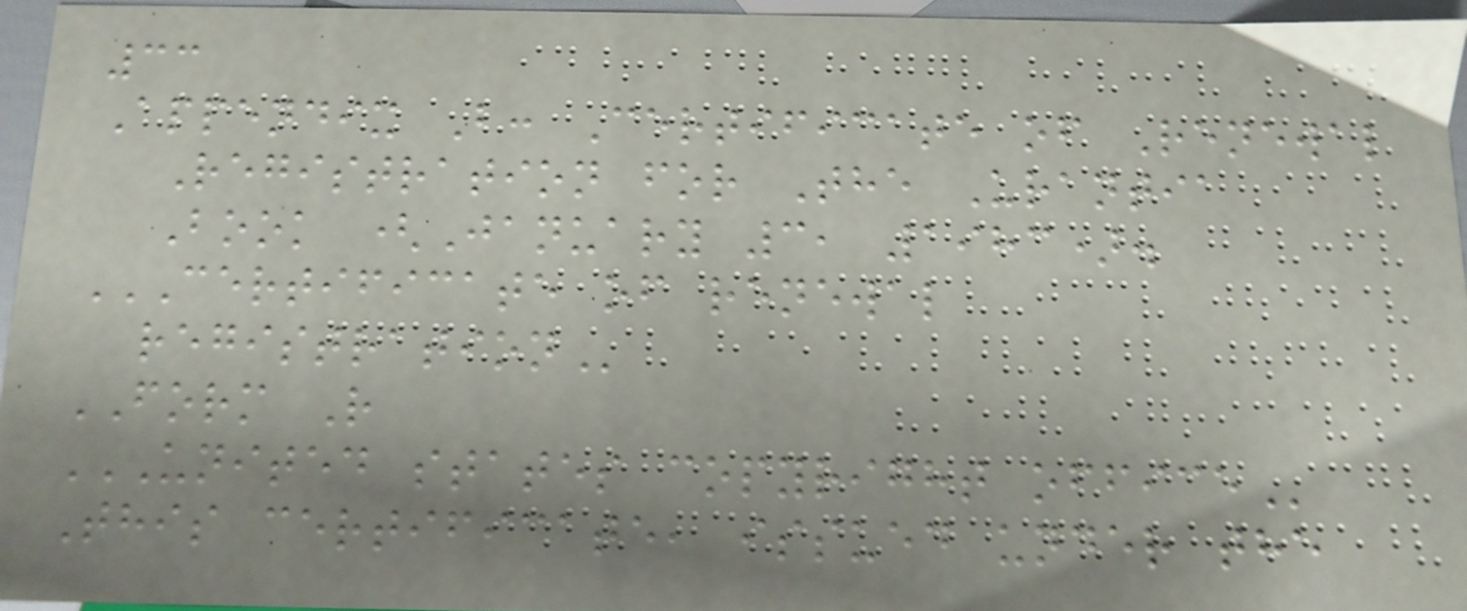33
Appendix B: Certificate of Renewal
Registration for The Urantia
Book (January 3, 1983).
CERTIFICATE OF RENEWAL
REGISTRATION
FORM R
UNITED STATES COPYRIGHT OFFICE
This certificate, issued under the
